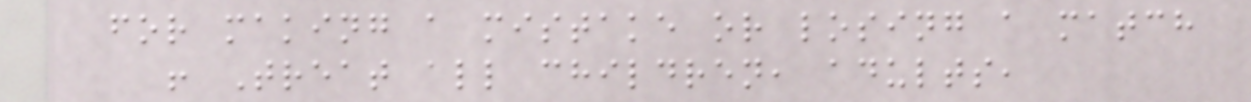for making a mistake or losing a match
! Treat all children, adults,
